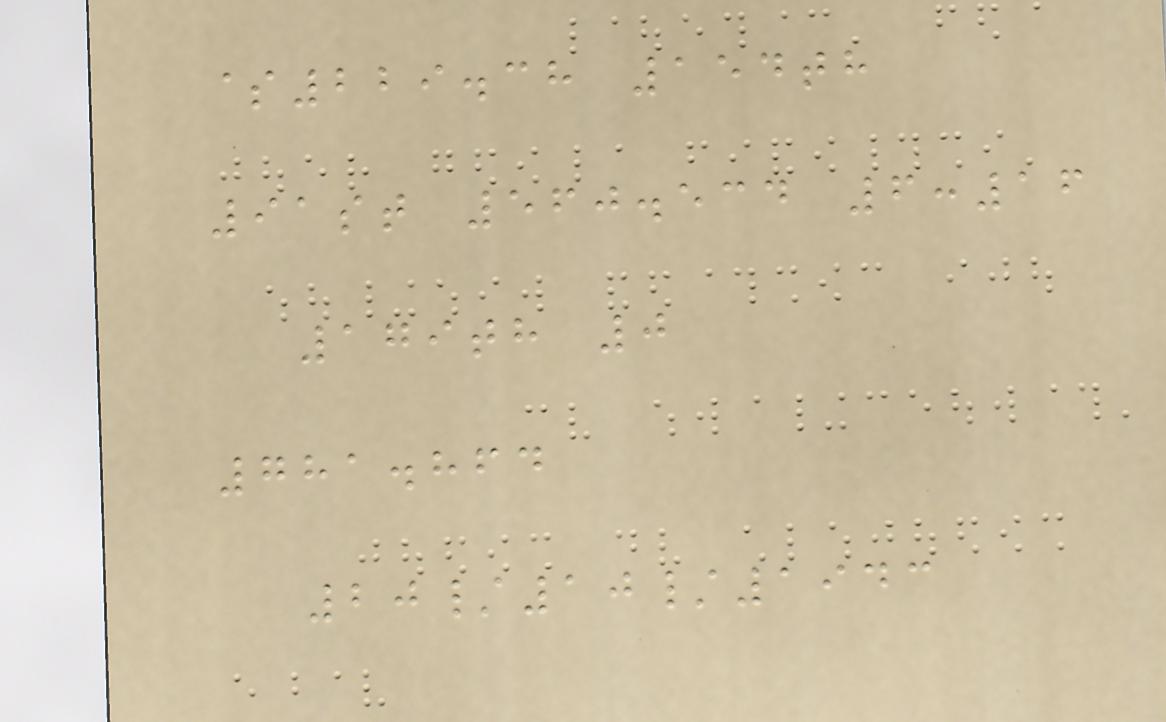$229.38 154th
91st 560.534 6:16
179th 0
781.864
20/10/1943
